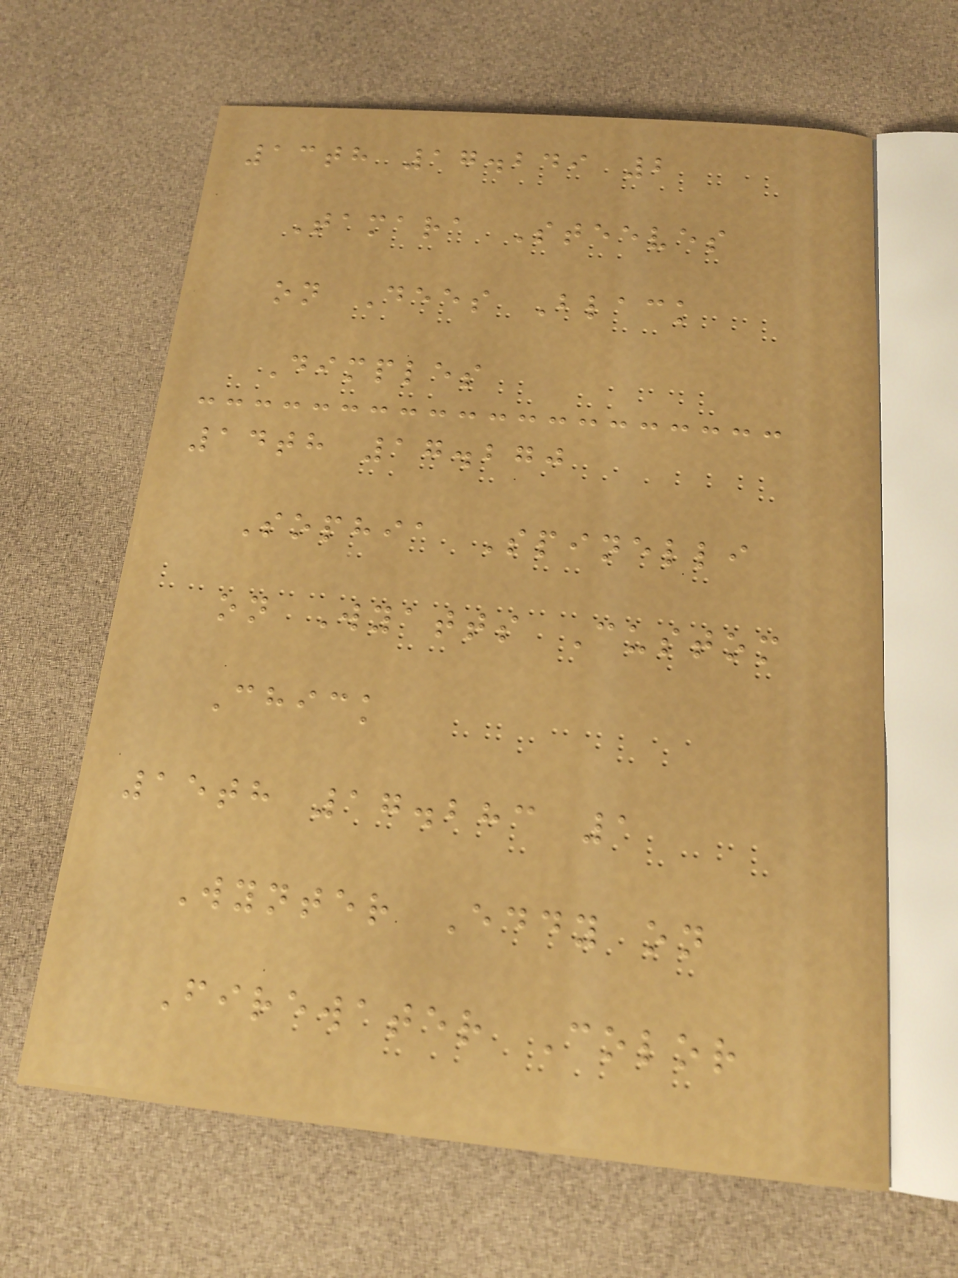13th 17.249 2
Tamara Steeves
on Dees Black
Dimples
14th 17.270
Sophia Spinelli
on Wyatts Custom
Chick
15th 17.283 1
Wynter Eddy on
Firewater Color
